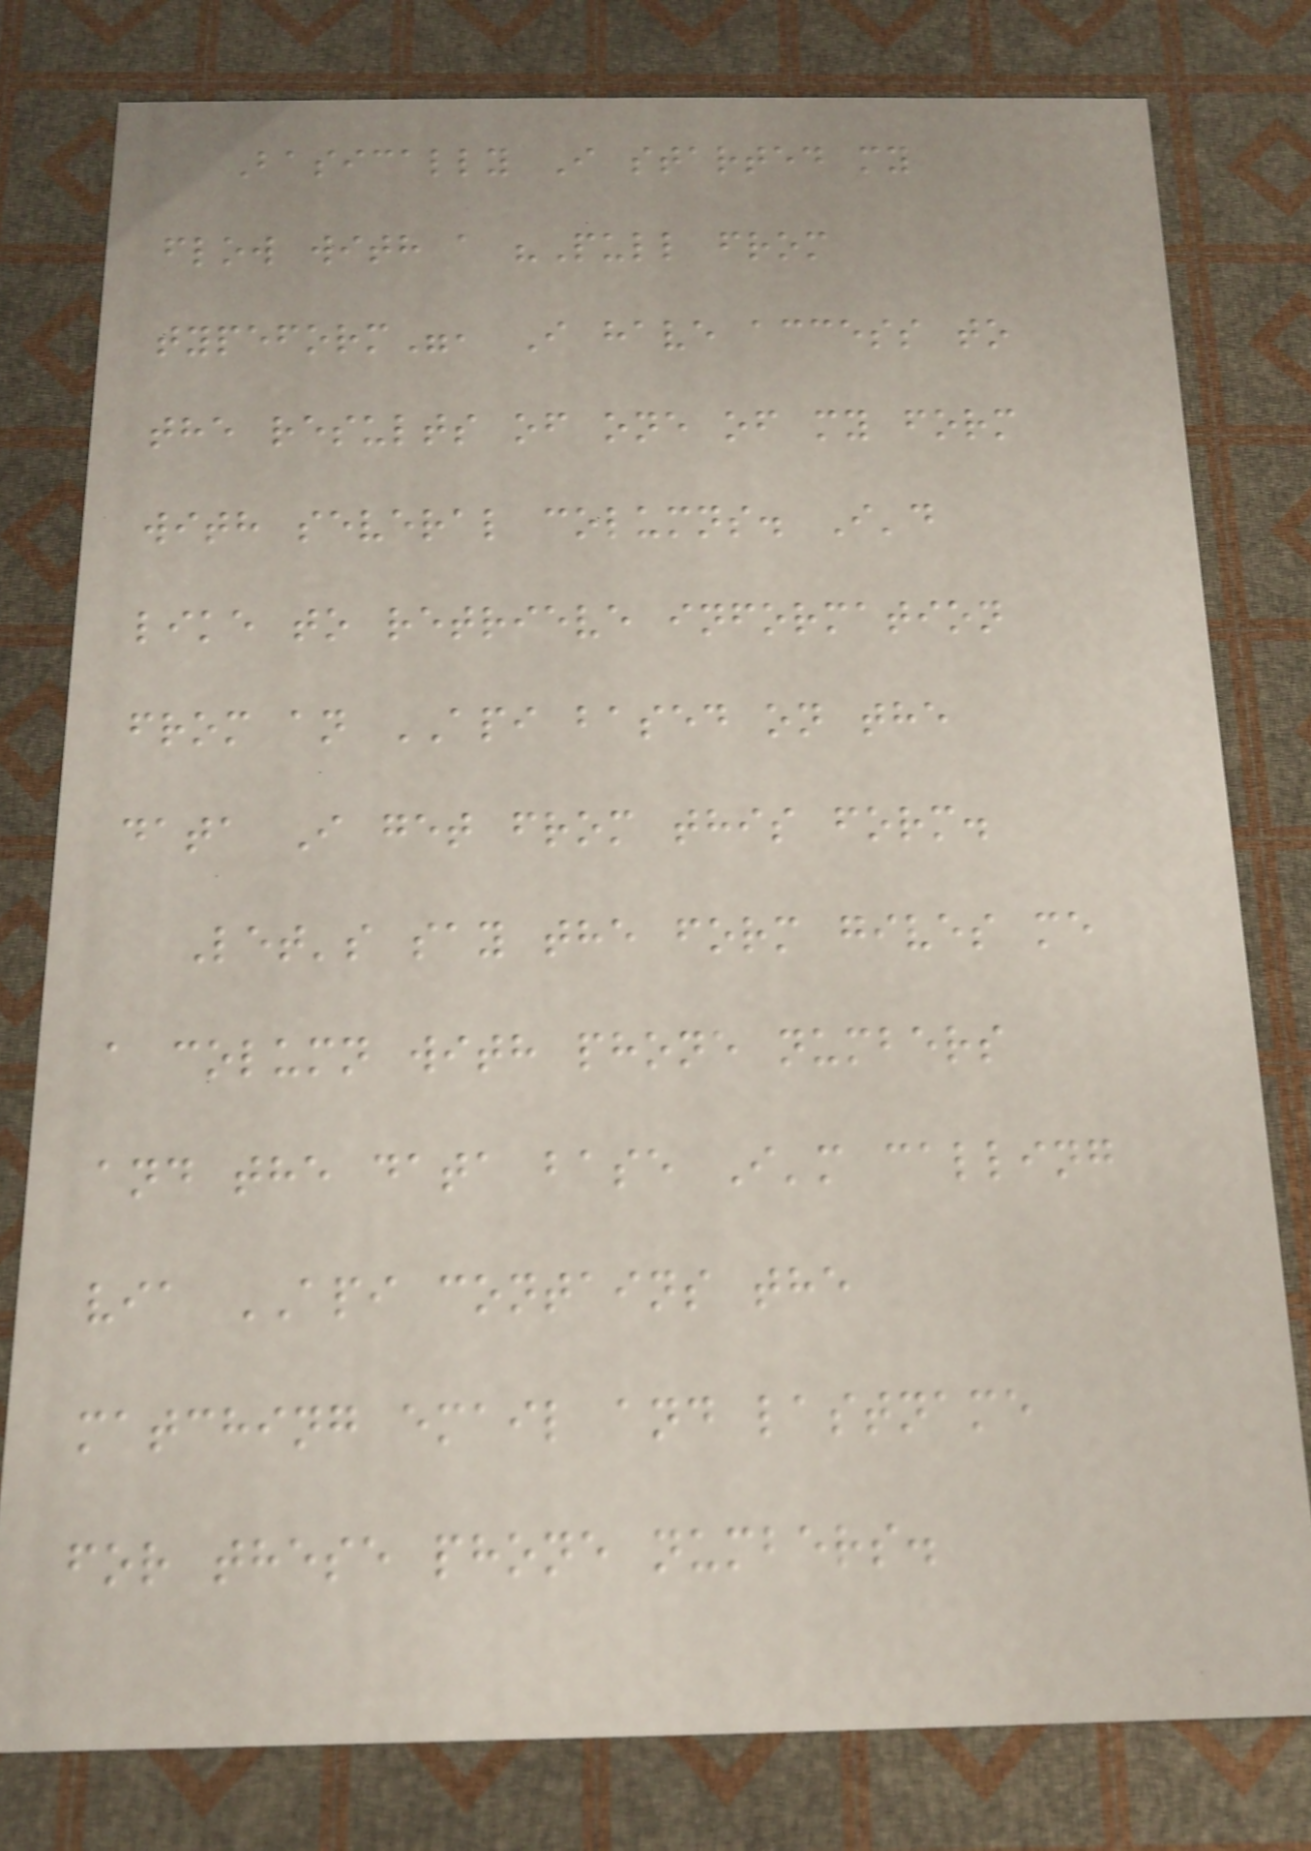Basically I started my
flow with a "Pull from
typeform", I have access to
the results of one of my form
with several columns. I'd
like to retrieve information
from an API based on the
data I get from this form.
Let's say the form gives me
a column with phone numbers
and the data base I'm calling
via API contains the
matching email and lastname
for these phone numbers.
